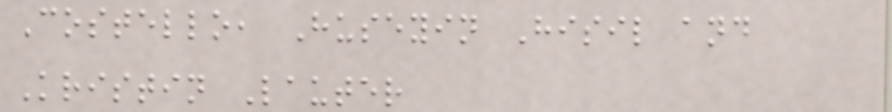Costello, Huseyin Hisil and
Kristin Lauter
